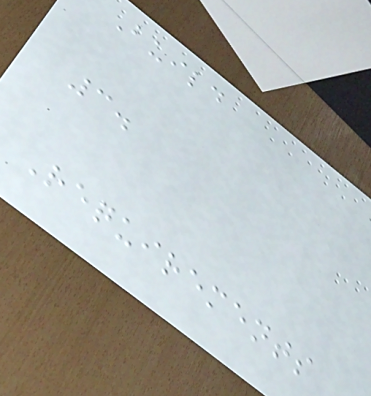Build
3.
Requirements
